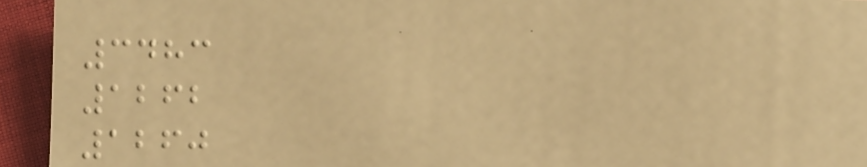3483
1262
1260
